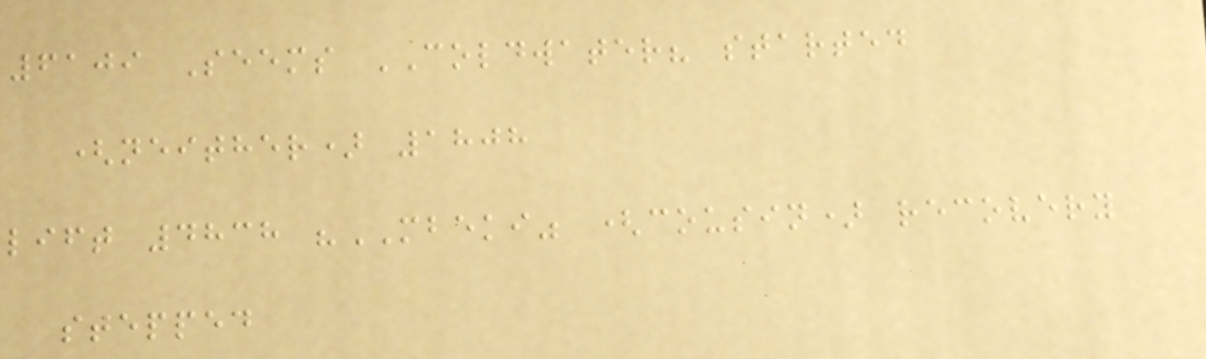6109 Seems COLDWATER? started
(neither) 1808
lift 4838 "MBEKI" (cousin) recovery
stepped
